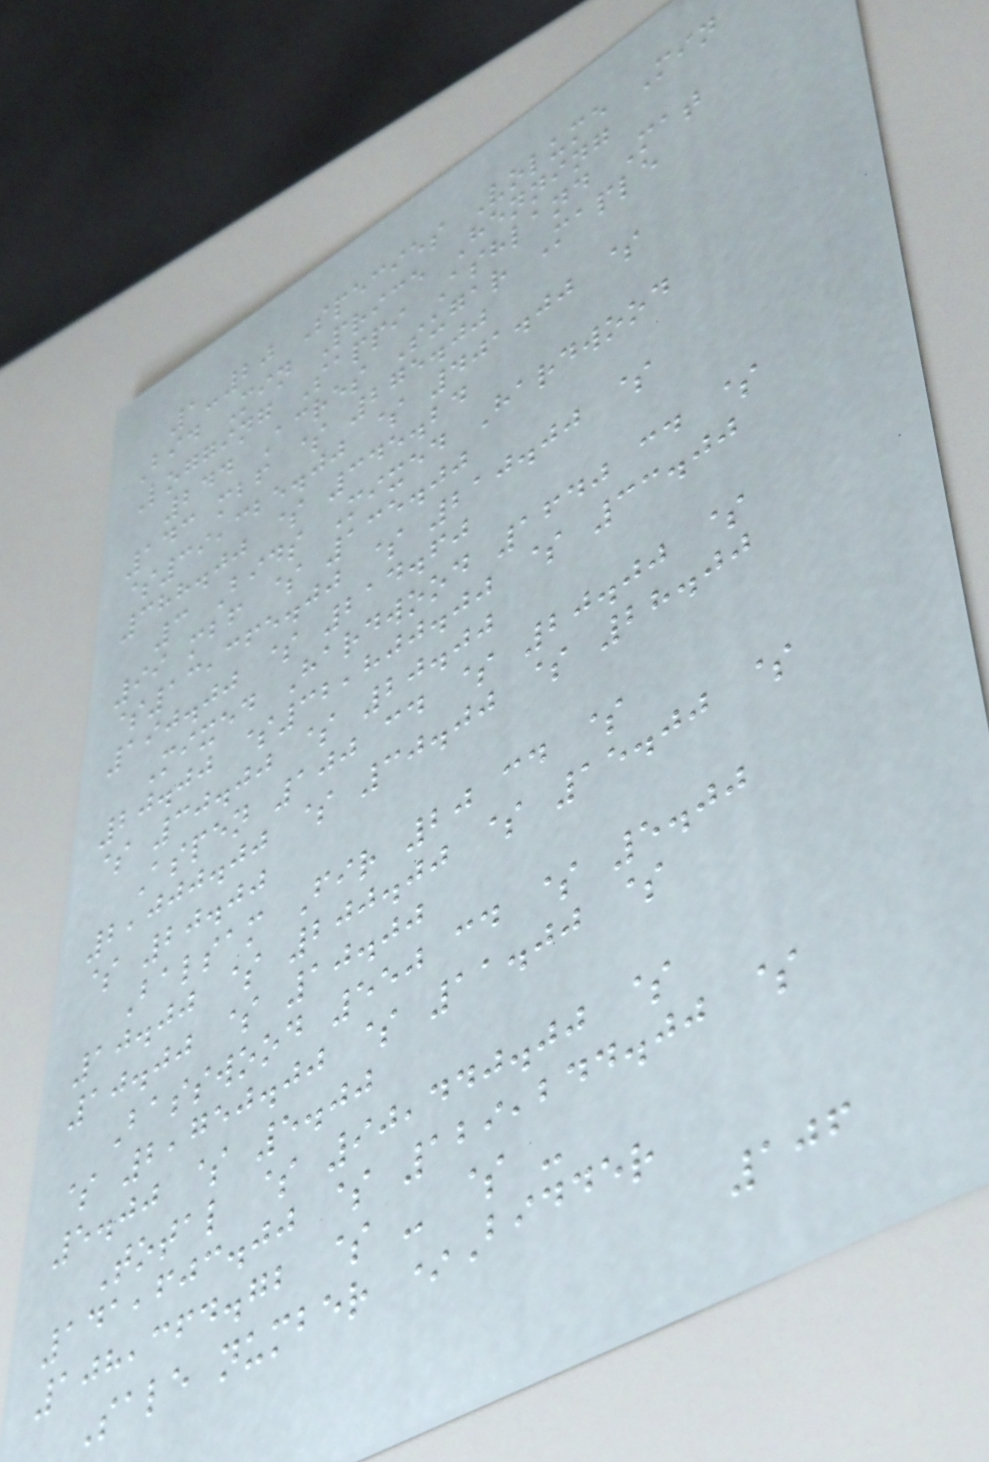1-20 Species Volume Min
Bid Min Price Henning
Logging Sappi Ashland Mat
244 Acres Sugar Maple
143 mbf $ 275.00
$39,325.00 $ 401.00 $
388.00 $ 345.24
3 Bids Mixed Hardwood
99 mbf $ 135.00
$13,365.00 $ 210.00 $
190.00 $ 214.60
Mixed Hardwood 1640 cd $
20.00 $32,800.00 $ 33.00
$ 30.00 $ 20.00
Aspen 100 cd $ 20.00 $
2,000.00 $ 30.00 $ 28.00
$ 20.00
Balsam Fir 20 cd $
10.00 $ 200.00 $ 15.00 $
10.00 $ 10.00
Basswood 550 cd $ 5.00
$ 2,750.00 $ 11.00 $
5.00 $ 5.00
Total $ 90,440.00 $
141,603.00 $ 129,244.00 $
108,364.72 $ - $ -
Sale number *Bidder
106
